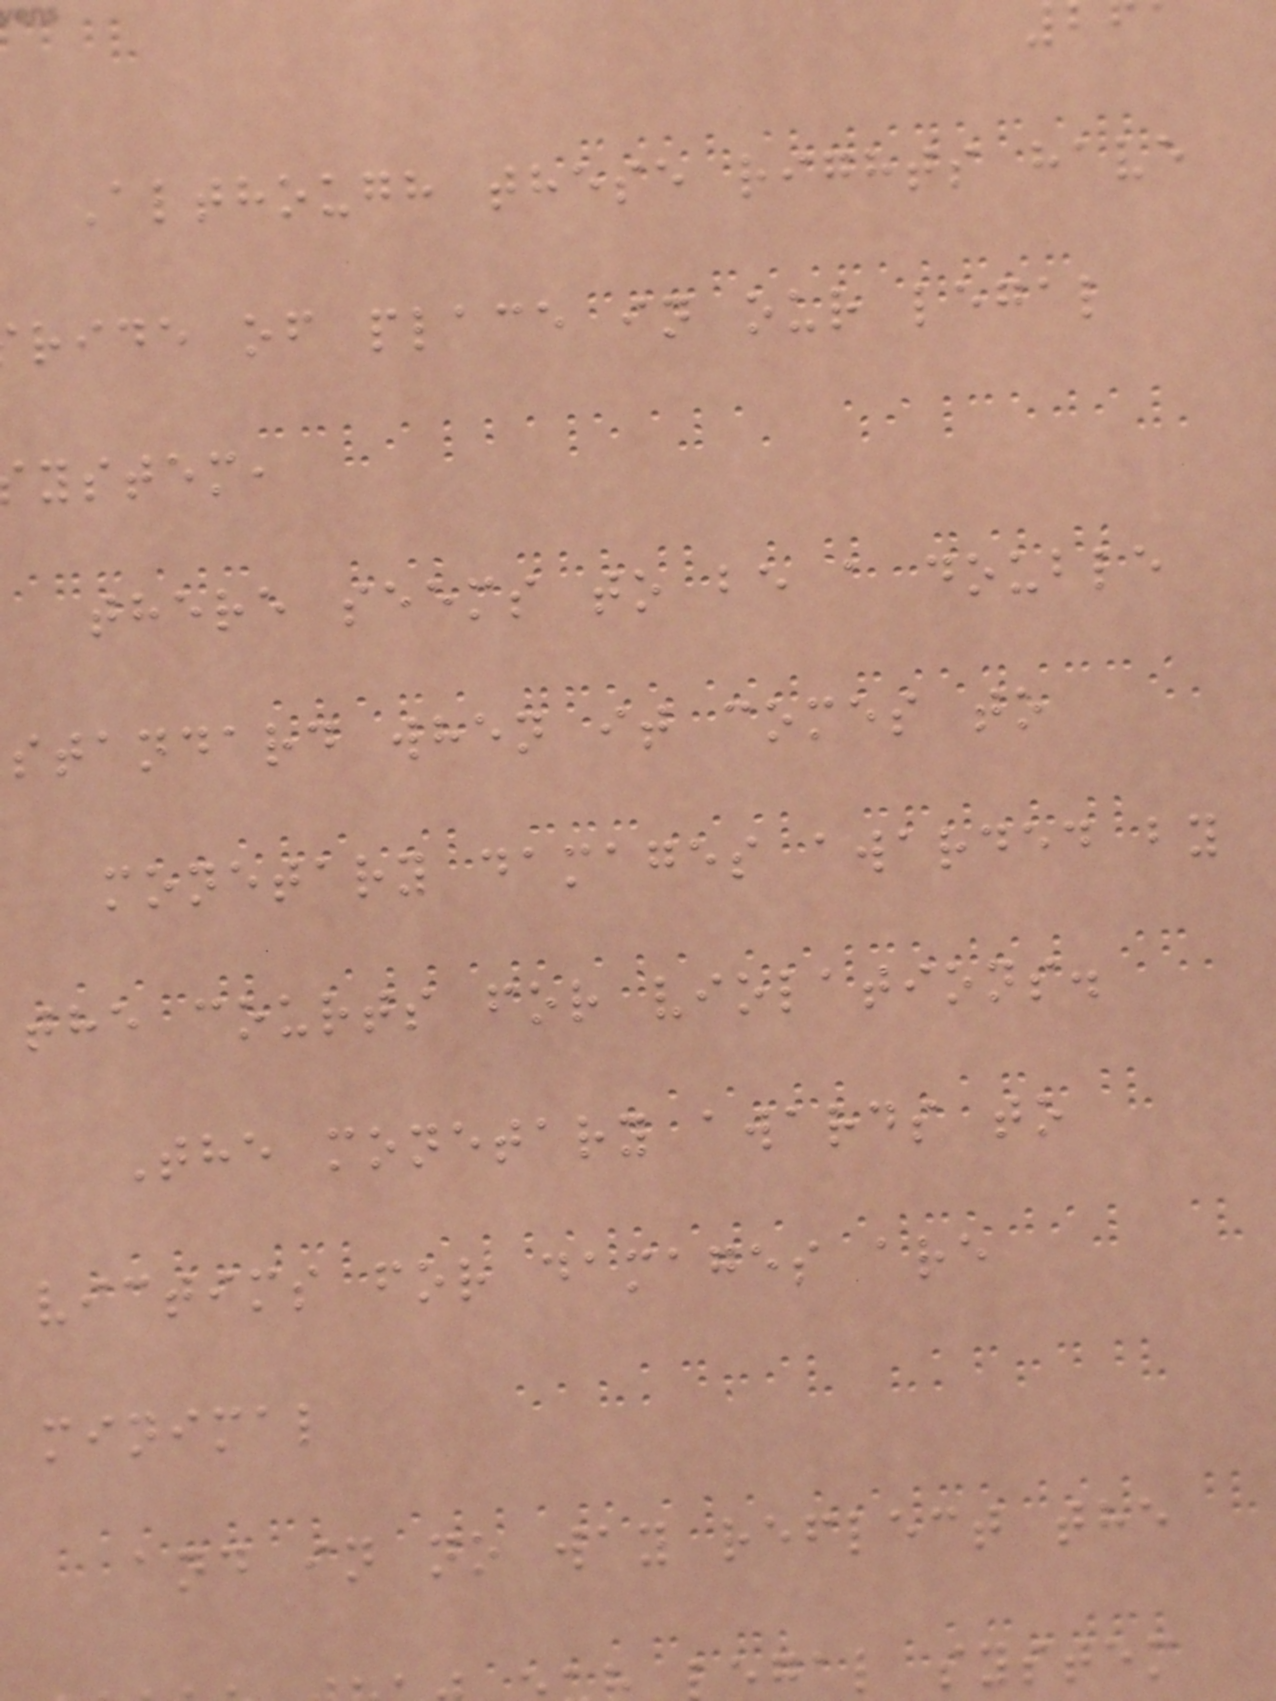Although these rights have
ride of place in our legal
ystem,
there seems to be a double
standard when it comes to
monetary damages awarded by
the courts for violations.
The monetary awards to
victims for damages are
minimal
and in no way reflect the
egal system
